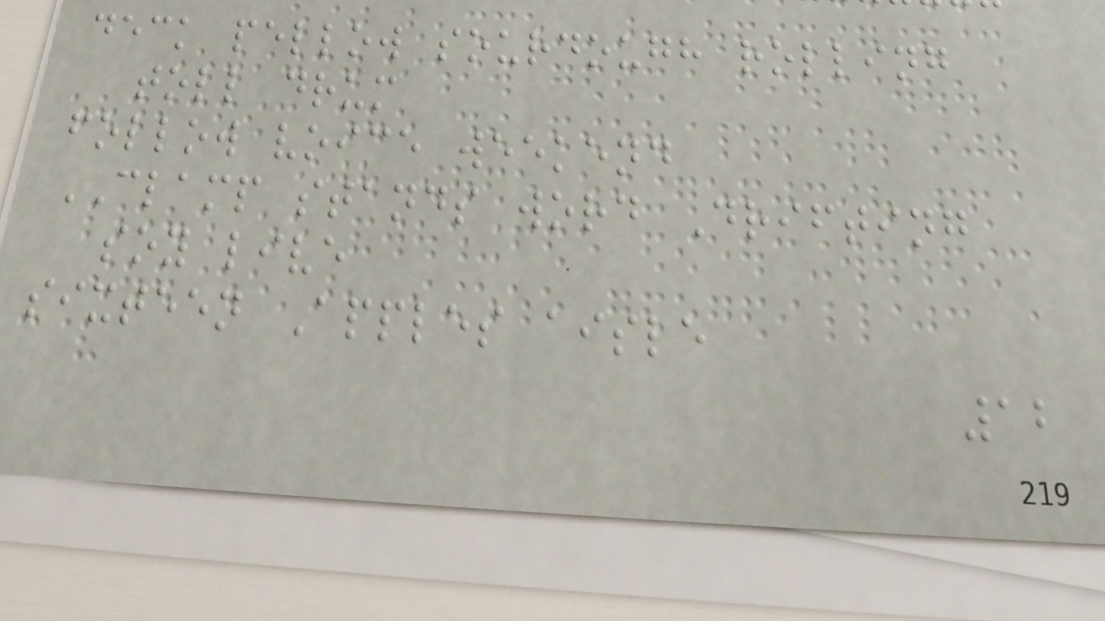deck pellow sourdough rolling
toll drum
follow voice weekend
CLAMP stands word Drifting
soy live
sixteen Apples aisle
12
